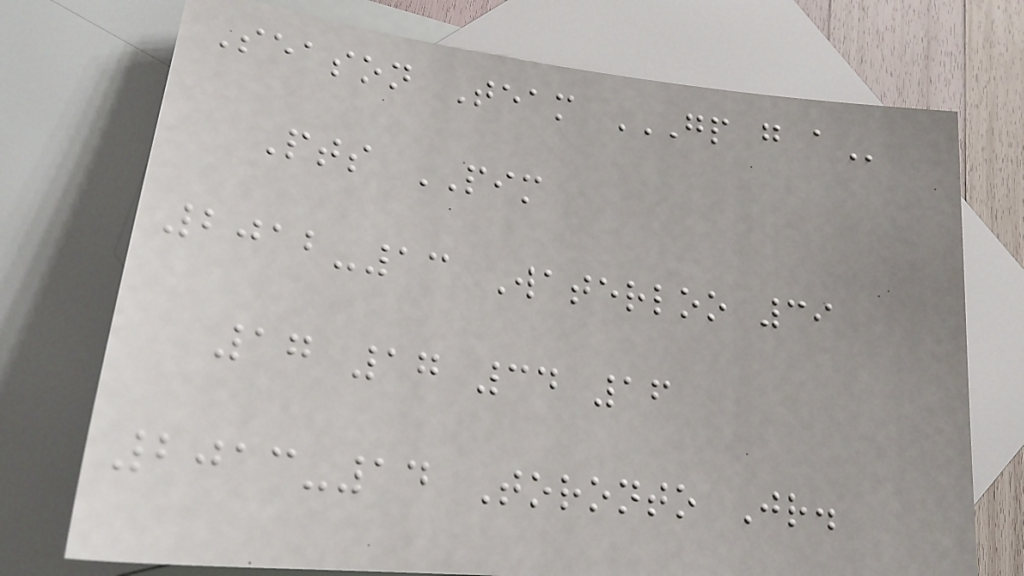Season Team GP G A
Pts PIM
2012-13 Waterloo 39
17 17 34 16
2013-14 Toronto Jr.
